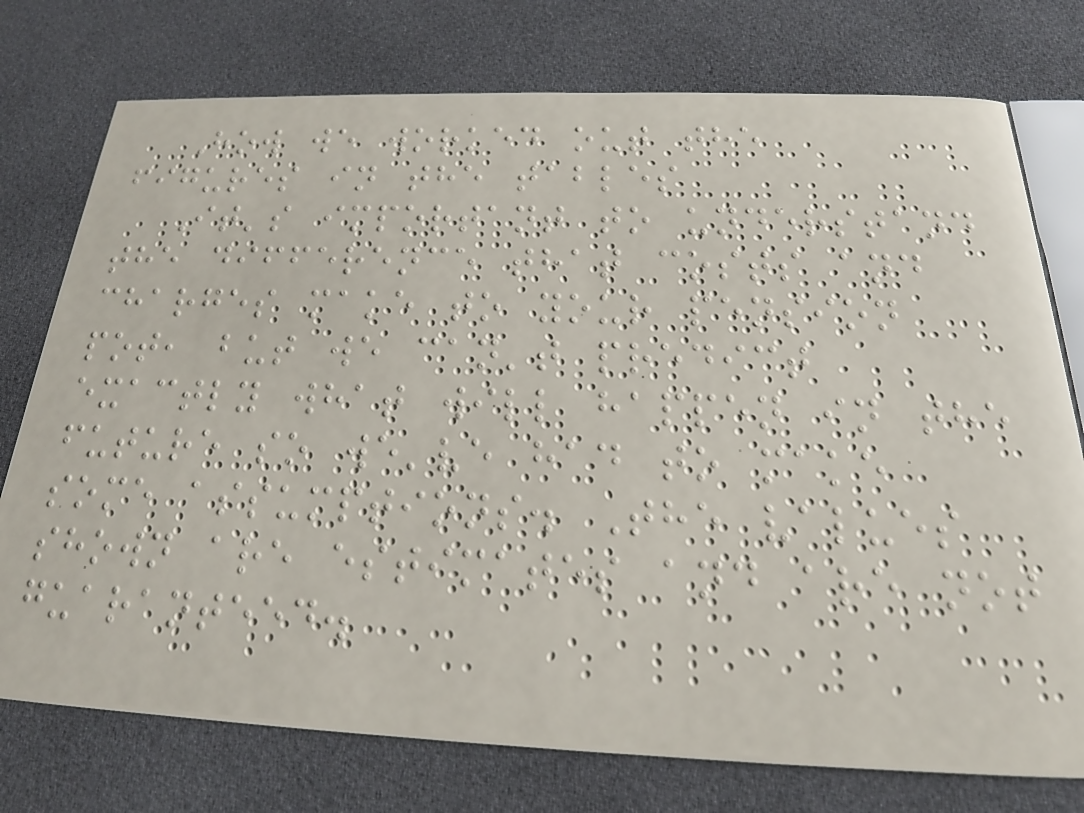How we worked out the
figures in the tables
It's important to understand
the difference that costs and
charges make to your pension
pot, but we can't predict
exactly what will happen in the
future so we've had to make
some assumptions. The values
shown are estimates and are not
guaranteed.
